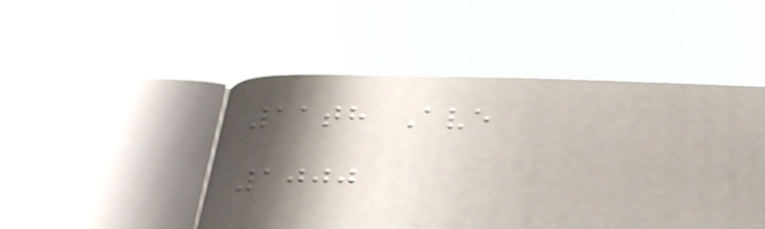11th Ave
1000
